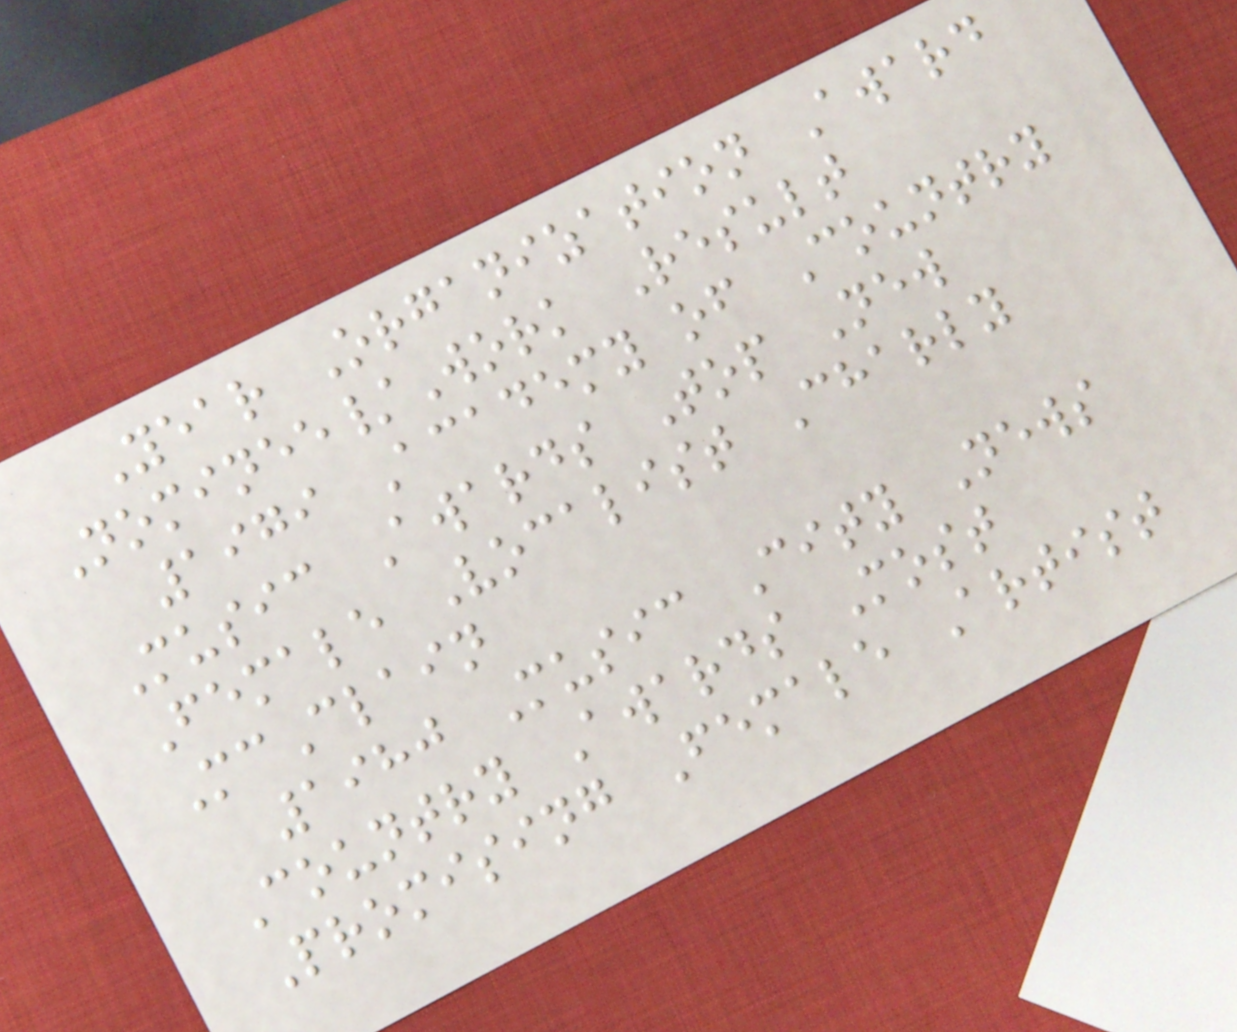Year Organization Award
Nominee/Work Result
1979 Academy of Country
Music Awards Top New
Female Vocalist Charly
McClain
1980 Music City News
Country Awards Most
Promising Female Artist
